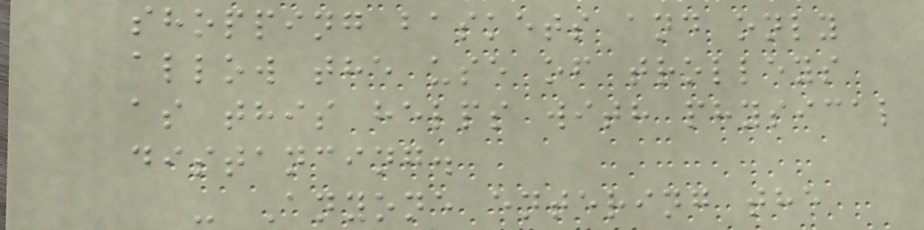shopping baskets and only
allow the use of trolleys
as this helps with physical
distancing.
- Anyone entering the
